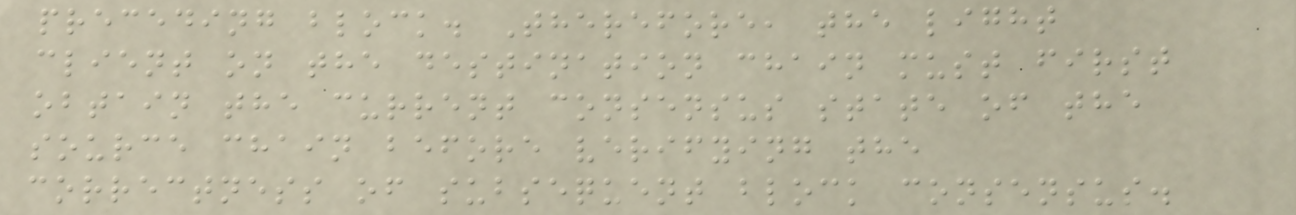preceding block. Therefore, the light
client on the destination chain must first
obtain the current consensus state of the
source chain before verifying the
correctness of subsequent block consensus.
